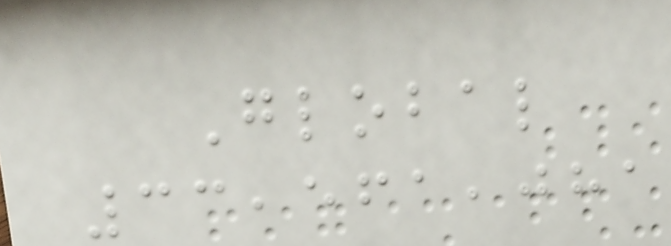Global
33,561,081
